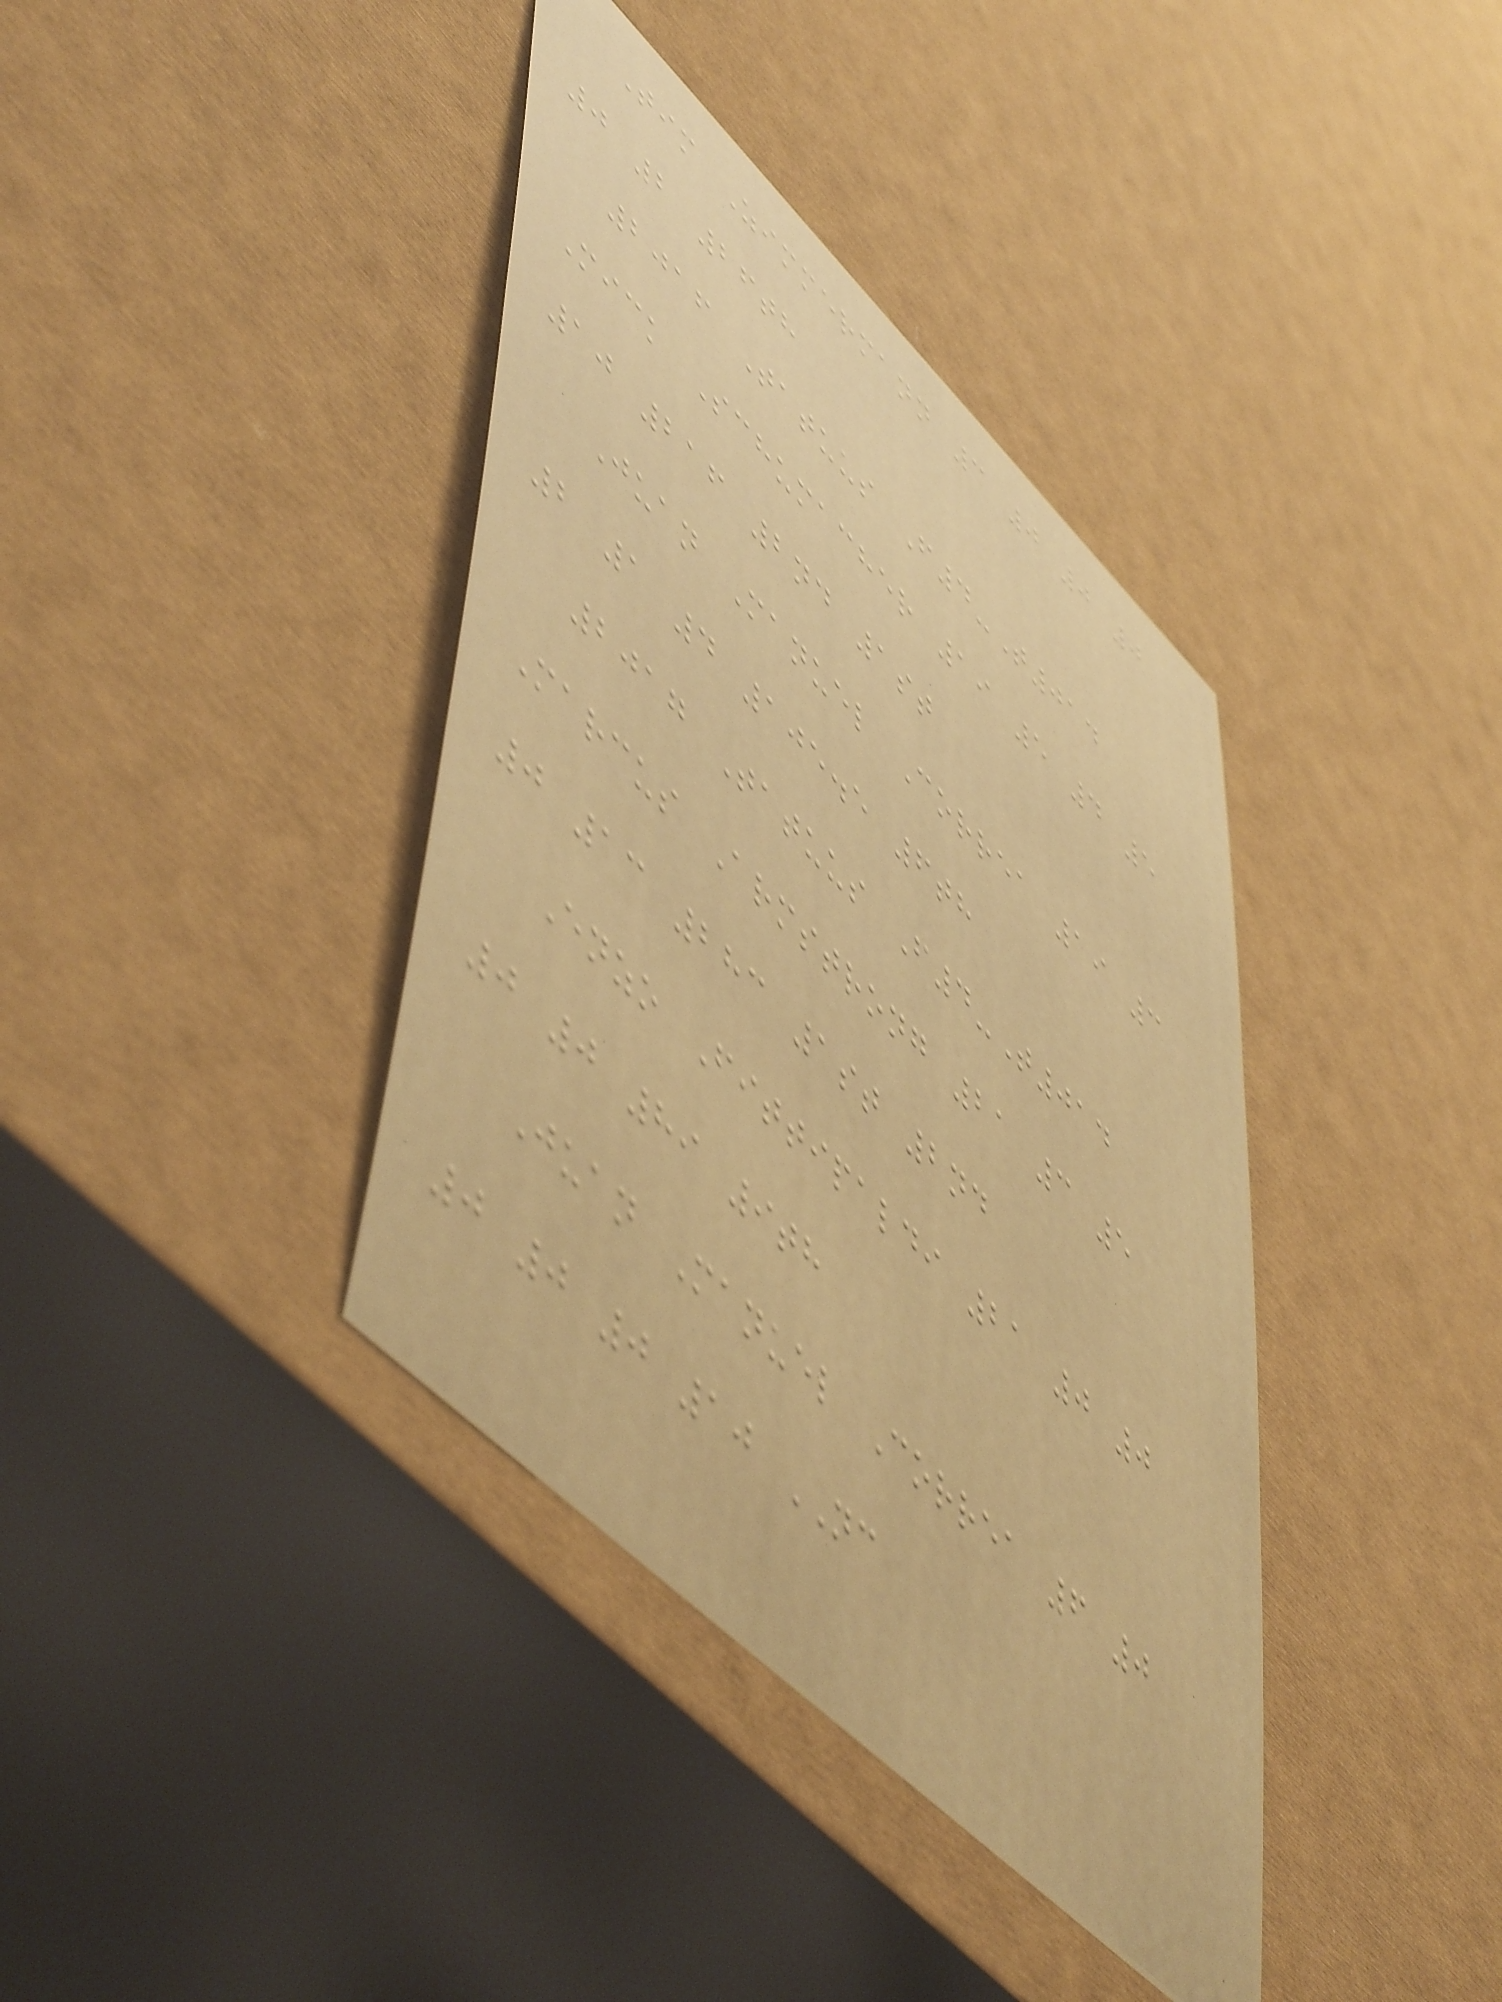Tim Zimmermann 3 0 0 0
0 2 26th
2016 Tatuus F4-T014
Mick Schumacher 19 5 4 5
10 216 2nd 1st
Juan Manuel Correa 19 3
2 1 4 105.5 6th
2017 Tatuus F4-T014
Marcus Armstrong 21 3 5
0 13 283 1st 2nd
Enzo Fittipaldi 21 0 0
0 0 89 9th
Juan Manuel Correa 6 0
0 0 0 10 NC
